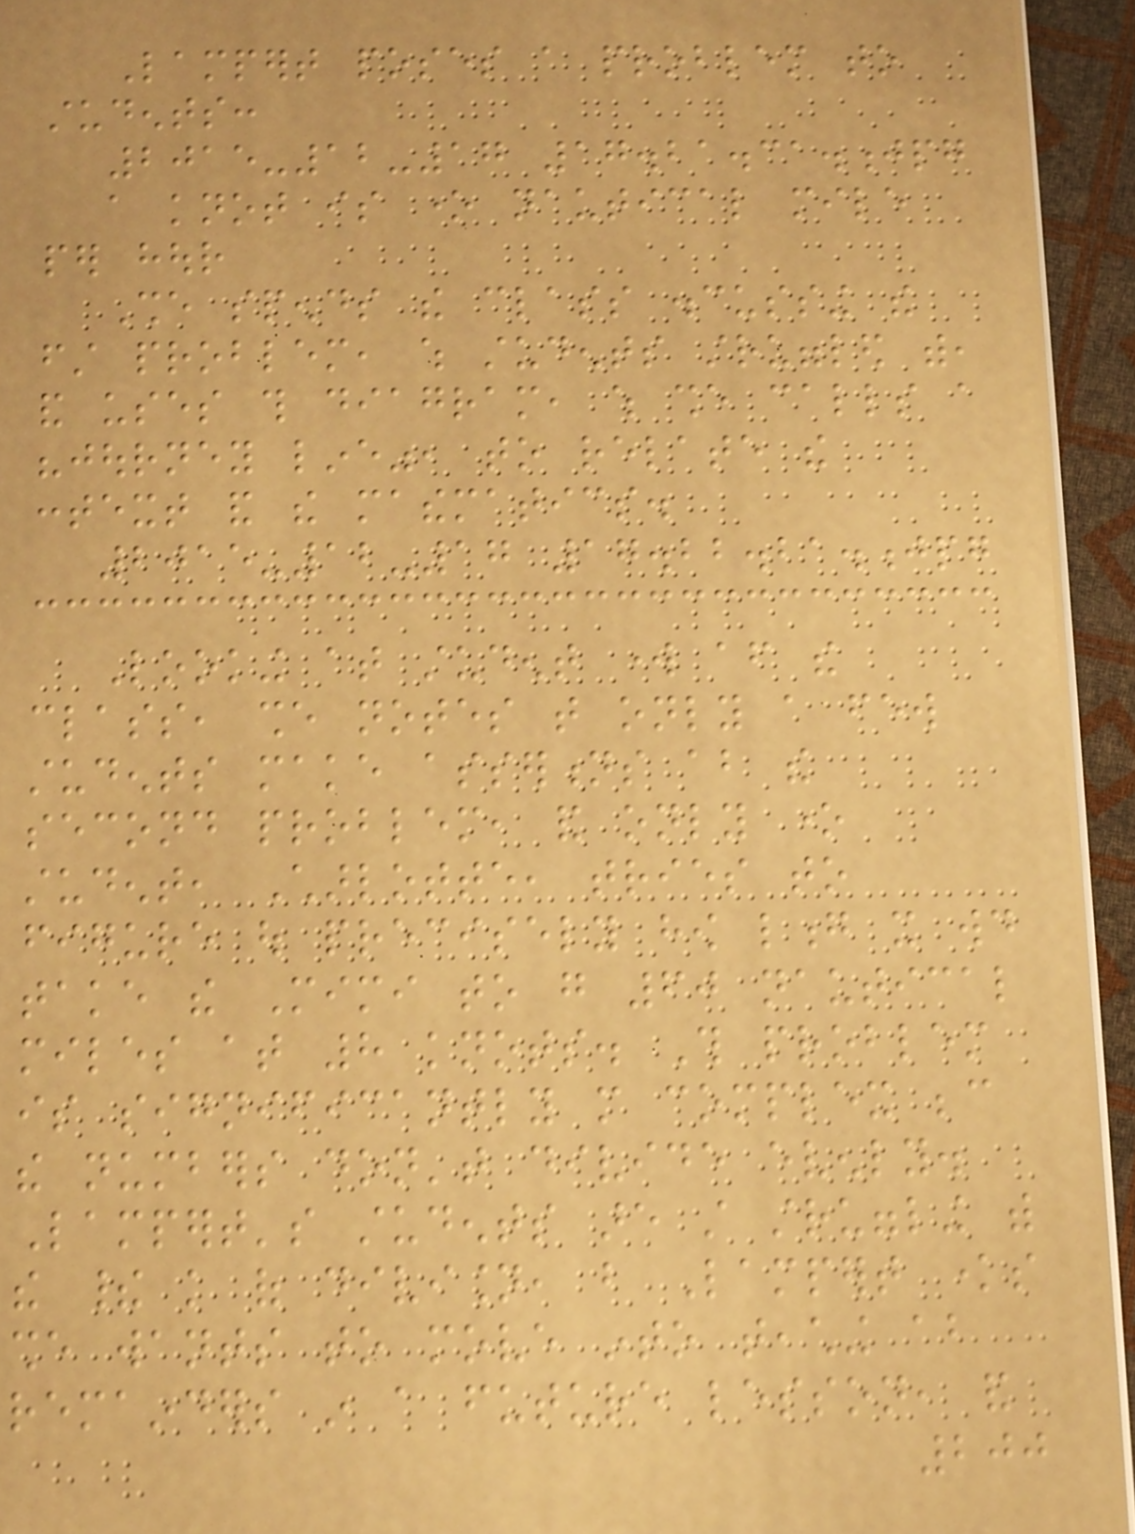Lampert poses a problem to
students:
2015-12-17 17.21.31.jpg
a knot is one nautical mile
per hour
She spends the class discussing the
first problem, which students struggled with,
and uses this diagram, which she calls a
"journey line", to relate the
context and the mathematics.
2015-12-17 17.22.21.jpg
Looking at student work after the
class, she notes that only a few
students make assertions about the
second problem, and only one
student, Charlotte, tries to
figure out precisely how long it would
take the Mimi to go 60 nautical
miles at 8 knots. This problem
is significantly more complex because
the numbers don't divide evenly.
Lampert's students are still struggling with
the their knowledge of division, but Lampert knows
she wants to move into teaching about
remainders in a future lesson, and
200
